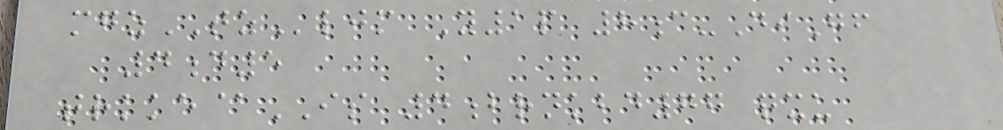mgzTZljm Y1p 8c-DiGf
4d5
trkke@IS 4brnkbd77 qxu
